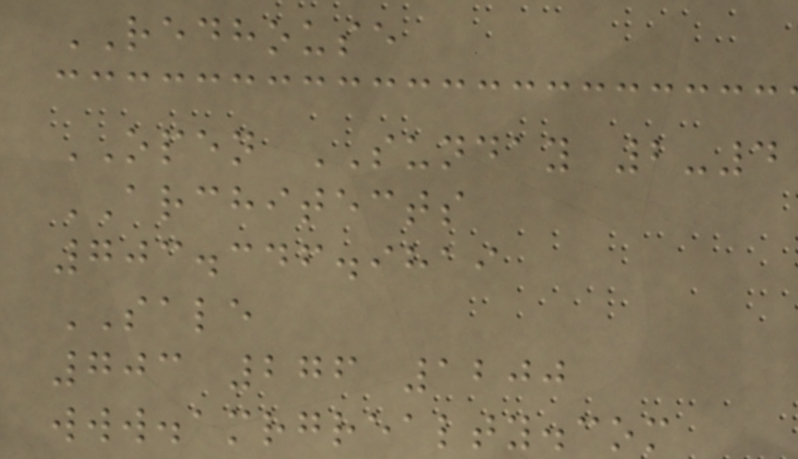REDHOUSE
OPEN SUNDAY 2-4
ARCHITECTS
703.346.9819
SALE
703 276 1200
www.amrgrealty.com
